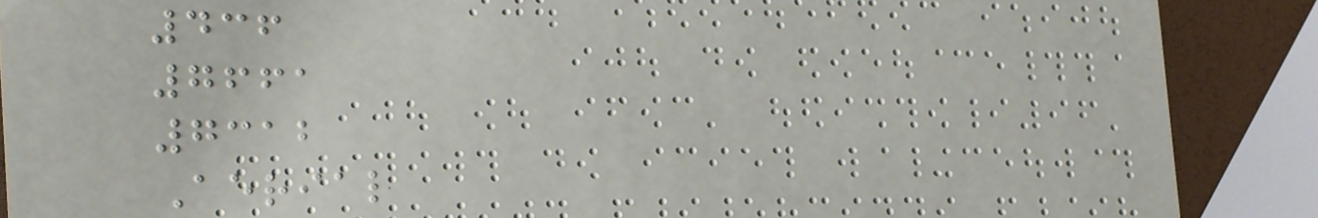436
7661
7312
Aerial
